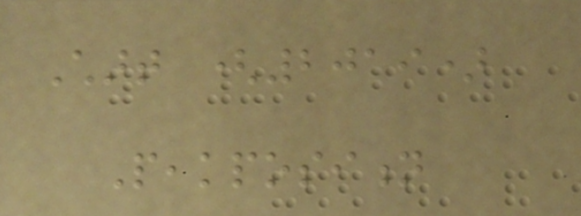Chart (2019)
Peakposition
